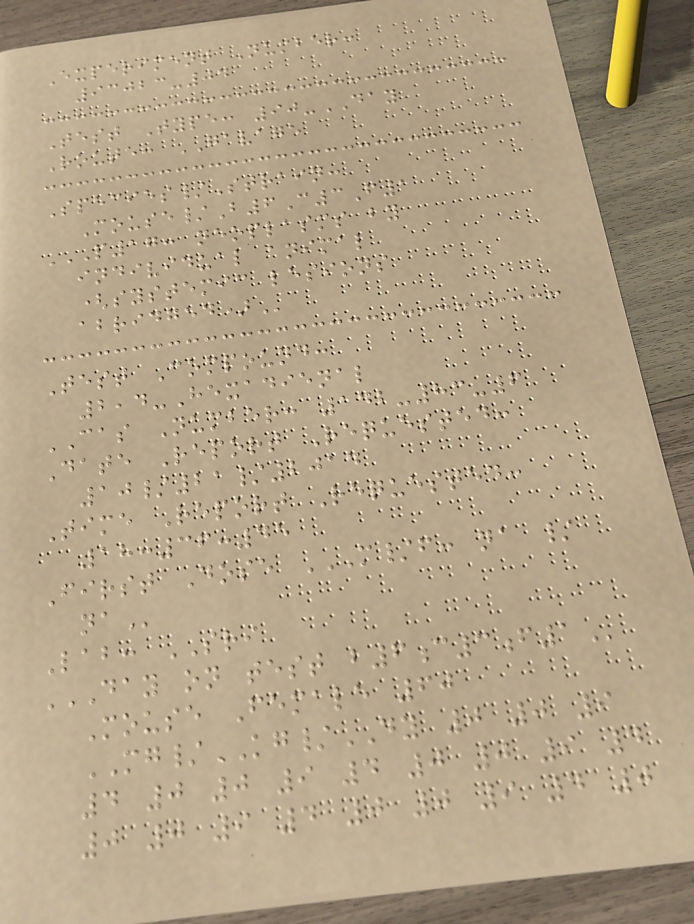Experiment Number:
93023-04
Test Type: 90-DAY
Route: GAVAGE
Species/Strain:
Mouse/B6C3F1
P17: NEOPLASMS BY
INDIVIDUAL ANIMAL
(SYSTEMIC LESIONS
ABRIDGED)
Test Compound:
2,4-Hexadienal
CAS Number: 142-83-6
Date Report Requested:
10/21/2014
Time Report Requested:
18:36:45
First Dose M/F: NA /
NA
Lab: SRI
DAY ON TEST B6C3F1
Mouse Female 60
MG/KG/DY 0 0 9
4 0 0 9 4 0 0 9 4
0 0 9 4 0 0 9 4 0
